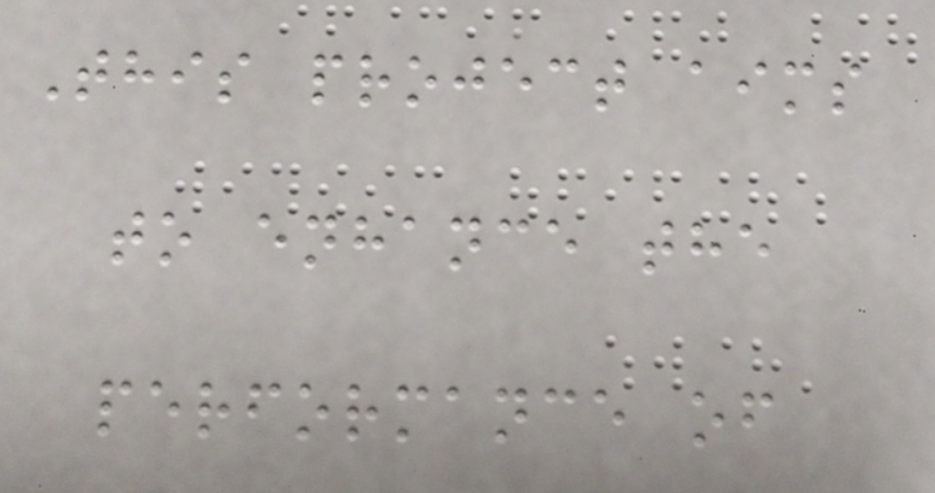This project aims
to enhance the
performance of
